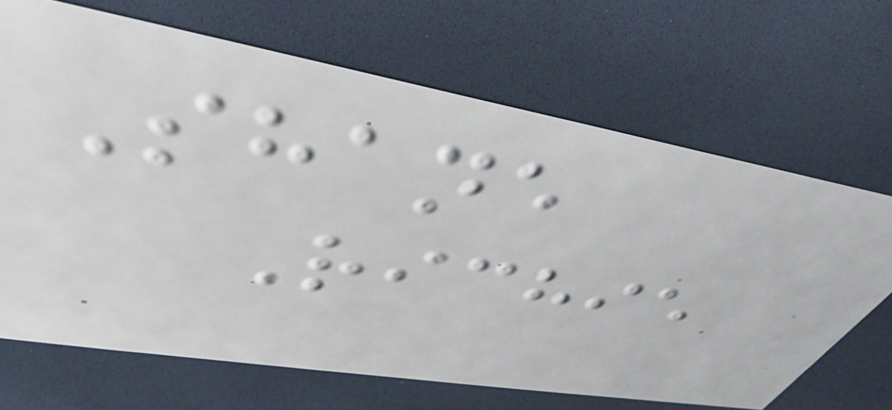Shane
Richie
